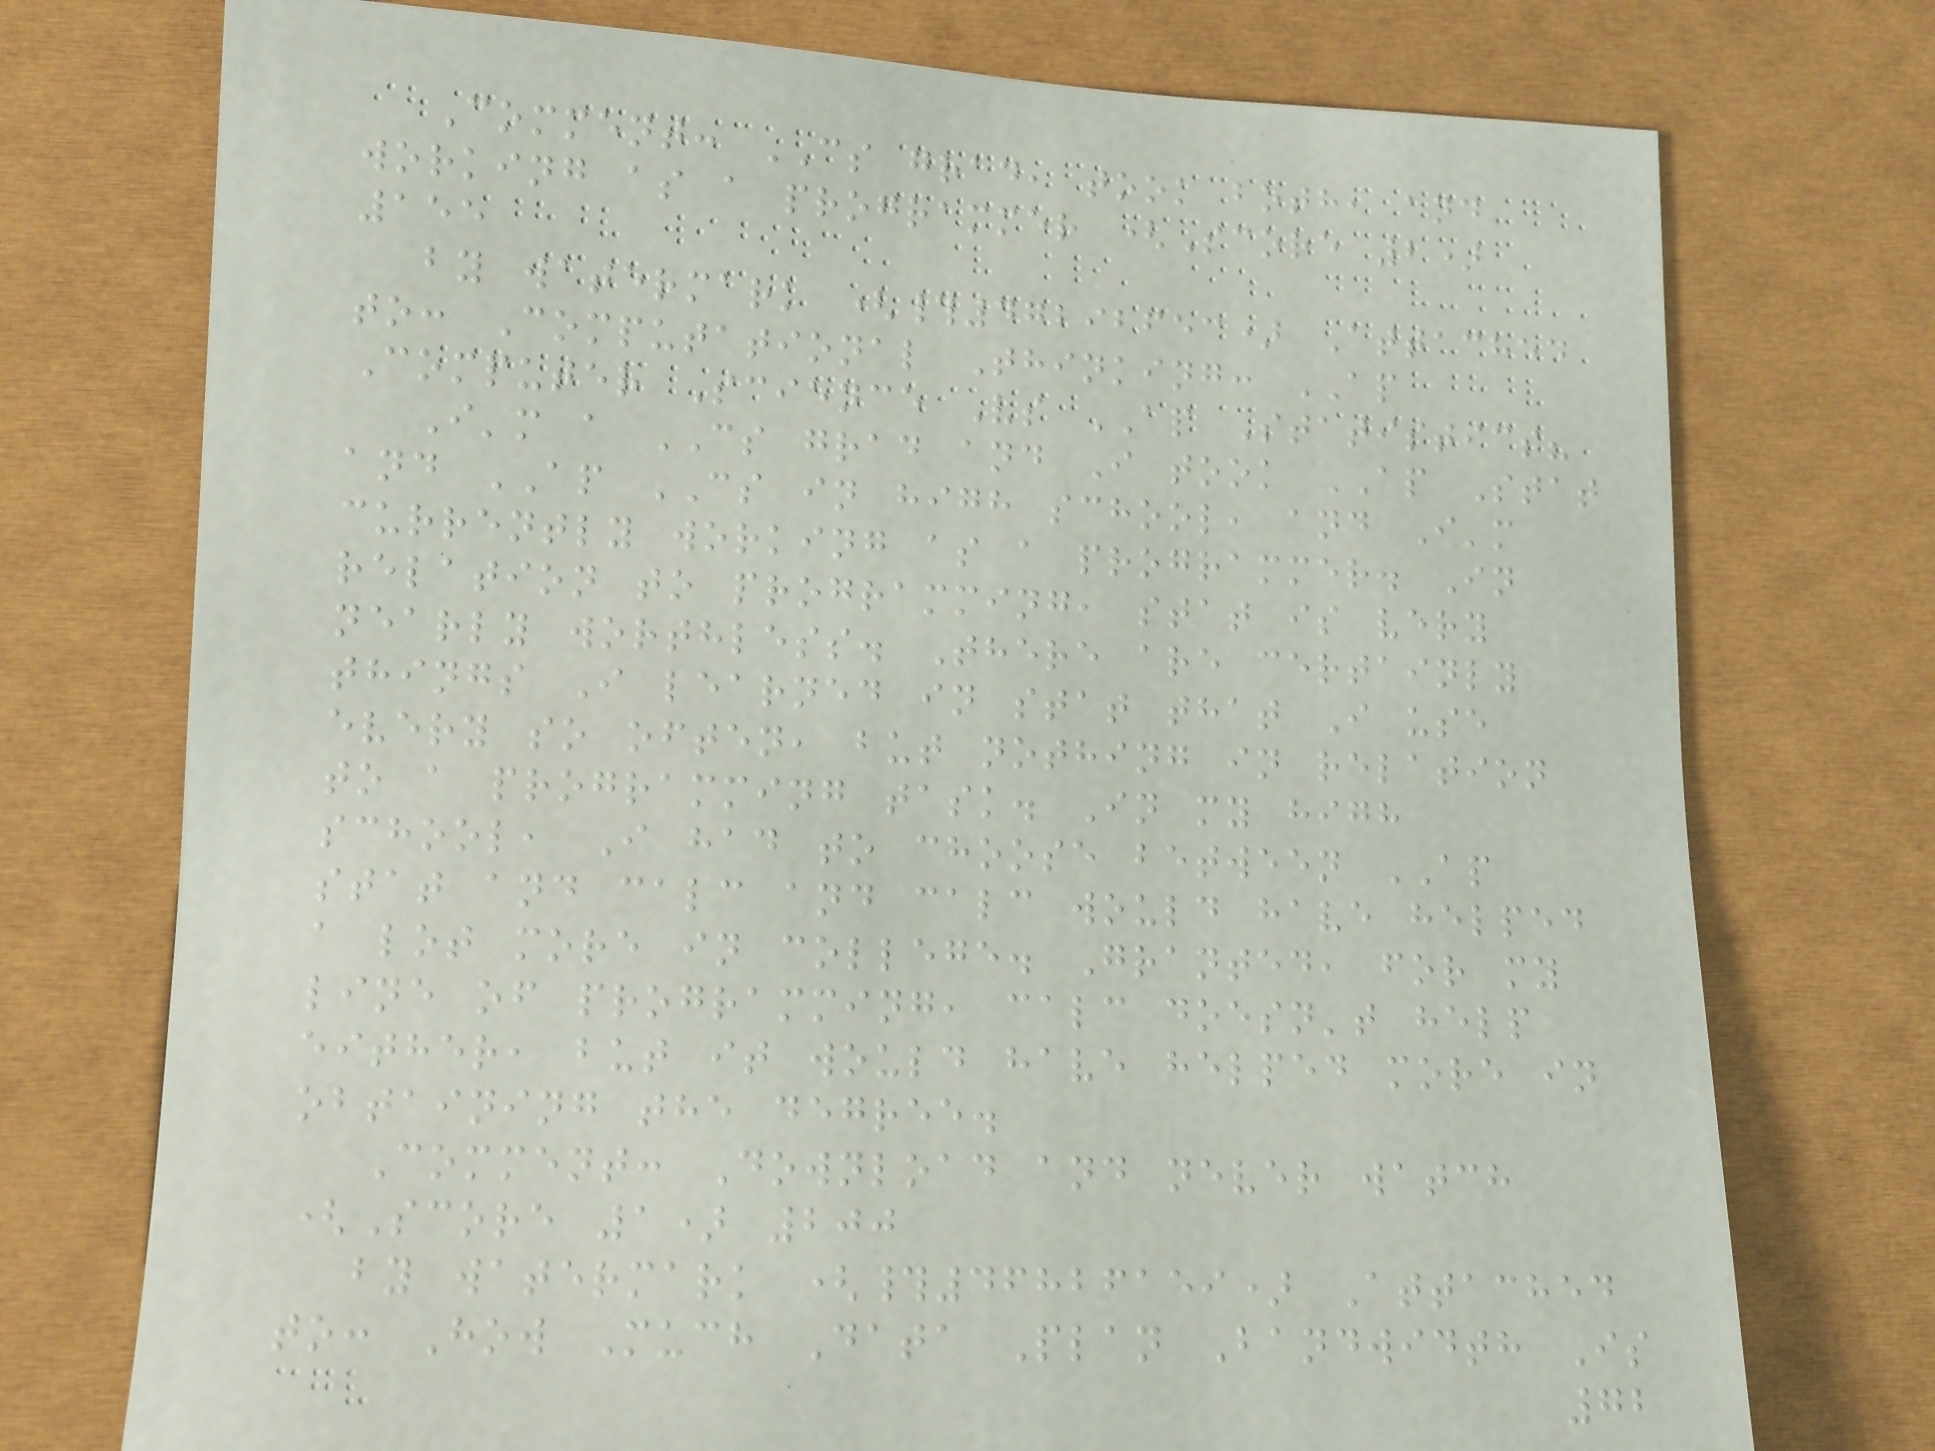Comment: CS grad, took both, and
working as a programmer (Score 2)
155
by watermark (#47292653) Attached
to: Computational Thinking: AP
Computer Science Vs AP Statistics?
I'm a CS grad and I took AP Stat
and AP CS in high school, and I'm
currently working as a programmer. In
relation to programming, stat is very
nearly worthless. There are certainly
things I learned in stat that I use
every so often, but nothing in relation
to a programming task. In my high
school, I had to choose between AP
stat and calc and calc would have helped
a lot more in college. Granted, for my
line of programming, calc doesn't help
either, but it would have helped more in
obtaining the degree.
Comment: Download and never watch
(Score 1) 200
by watermark (#46826159) Attached
to: How Much Data Plan Bandwidth Is
72
